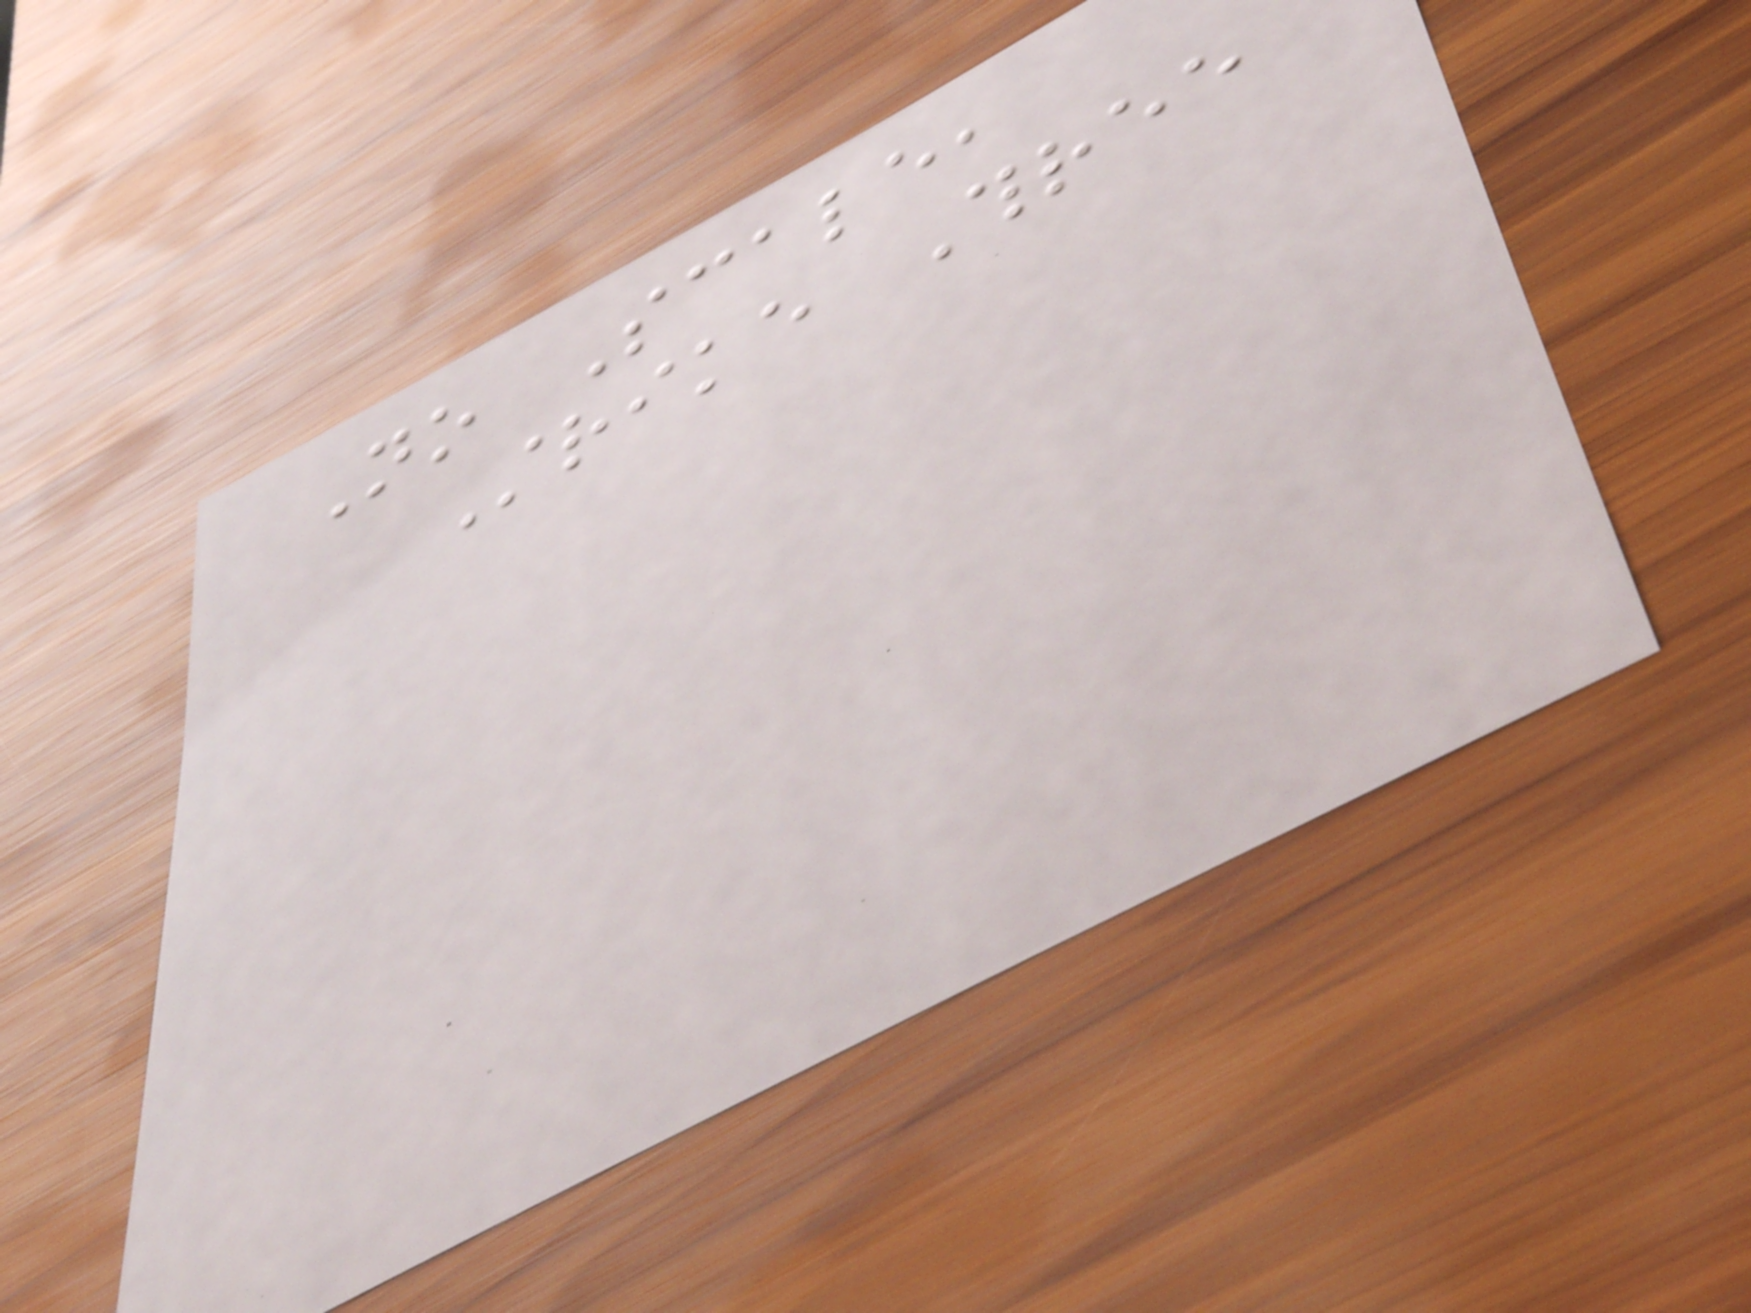No Scale,
Strike Three
